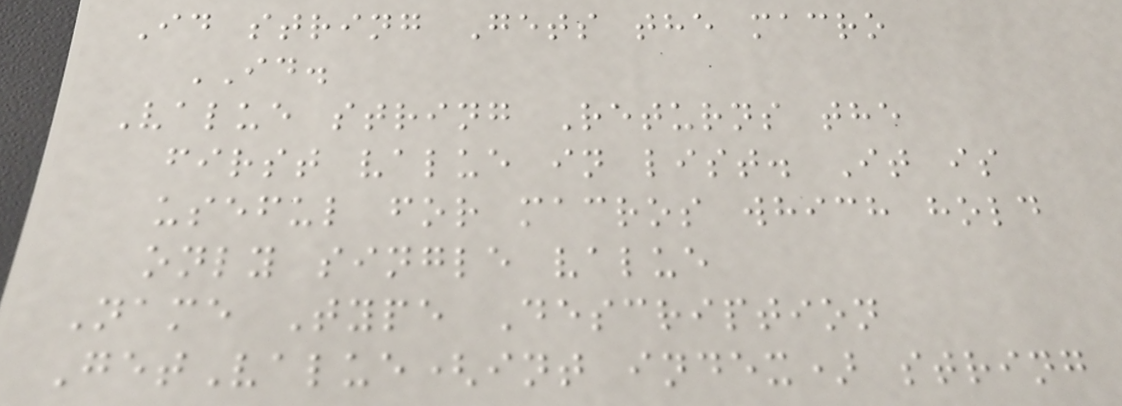Id string Gets the macro
ID.
Value string Returns the
first value in list. It is
useful for macros which hold
only single value
Name Type Description
GetValue(int index) string
